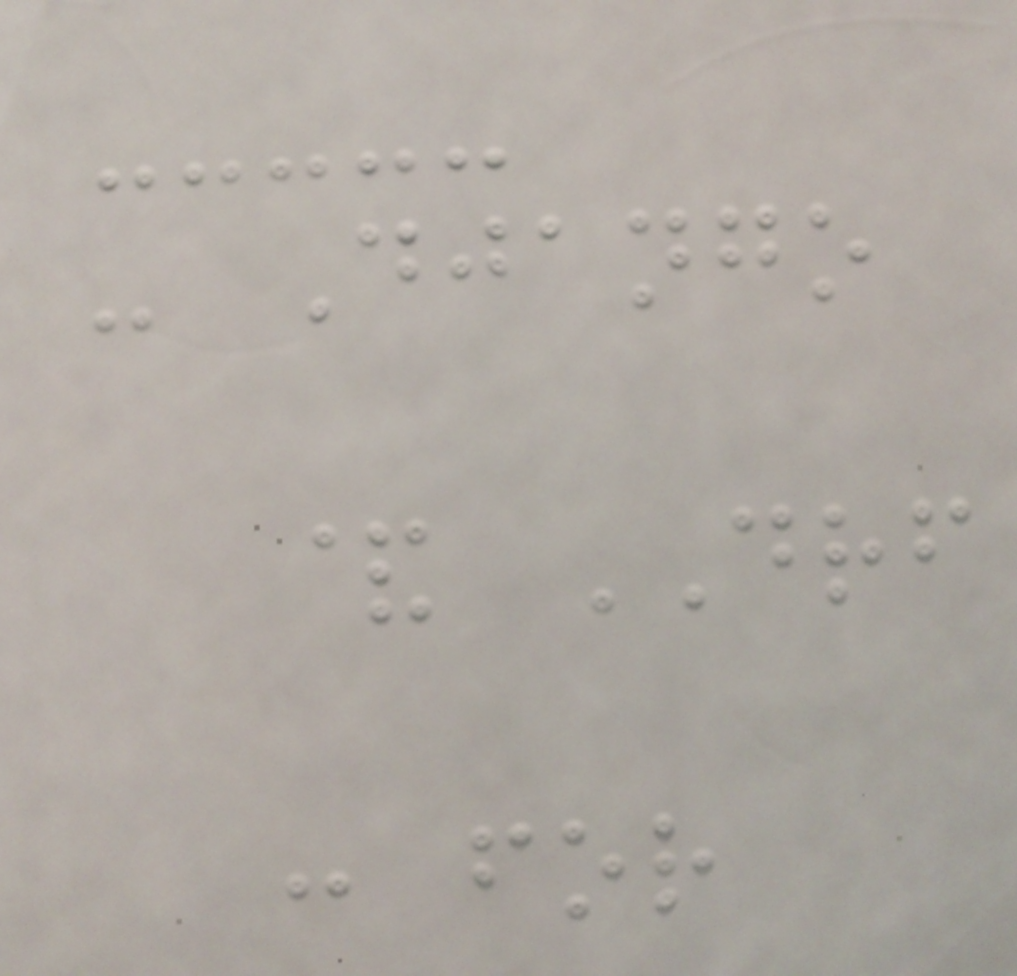- Django
& DRF
: for
